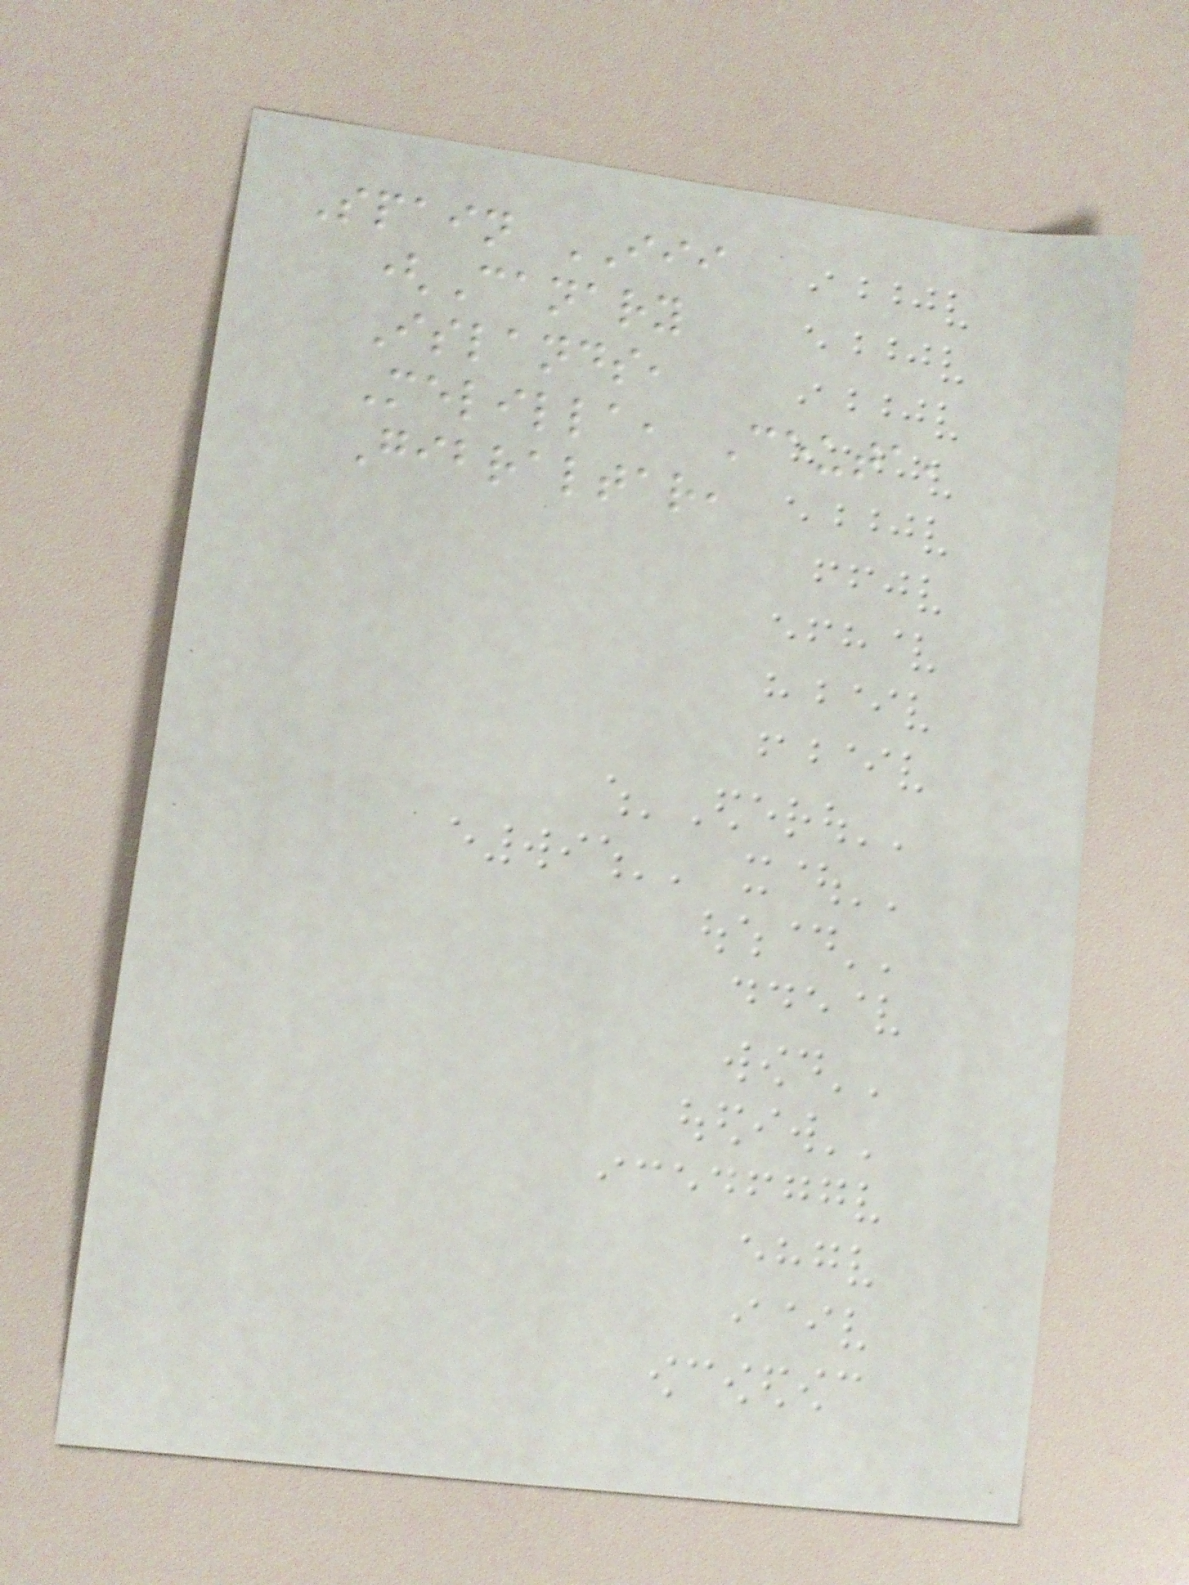Spain III
(Canary
Islands,
Melilla, Ceuta,
Gibraltar,
